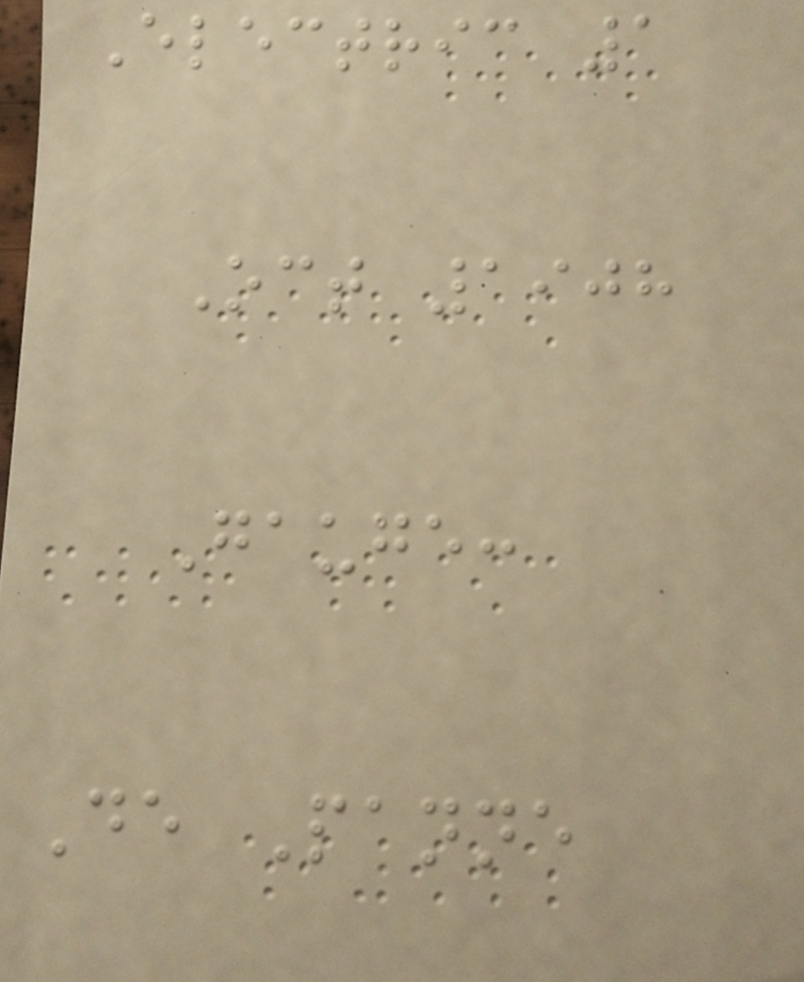Electric 1
Oct 1908
Gauge:
De Panne
